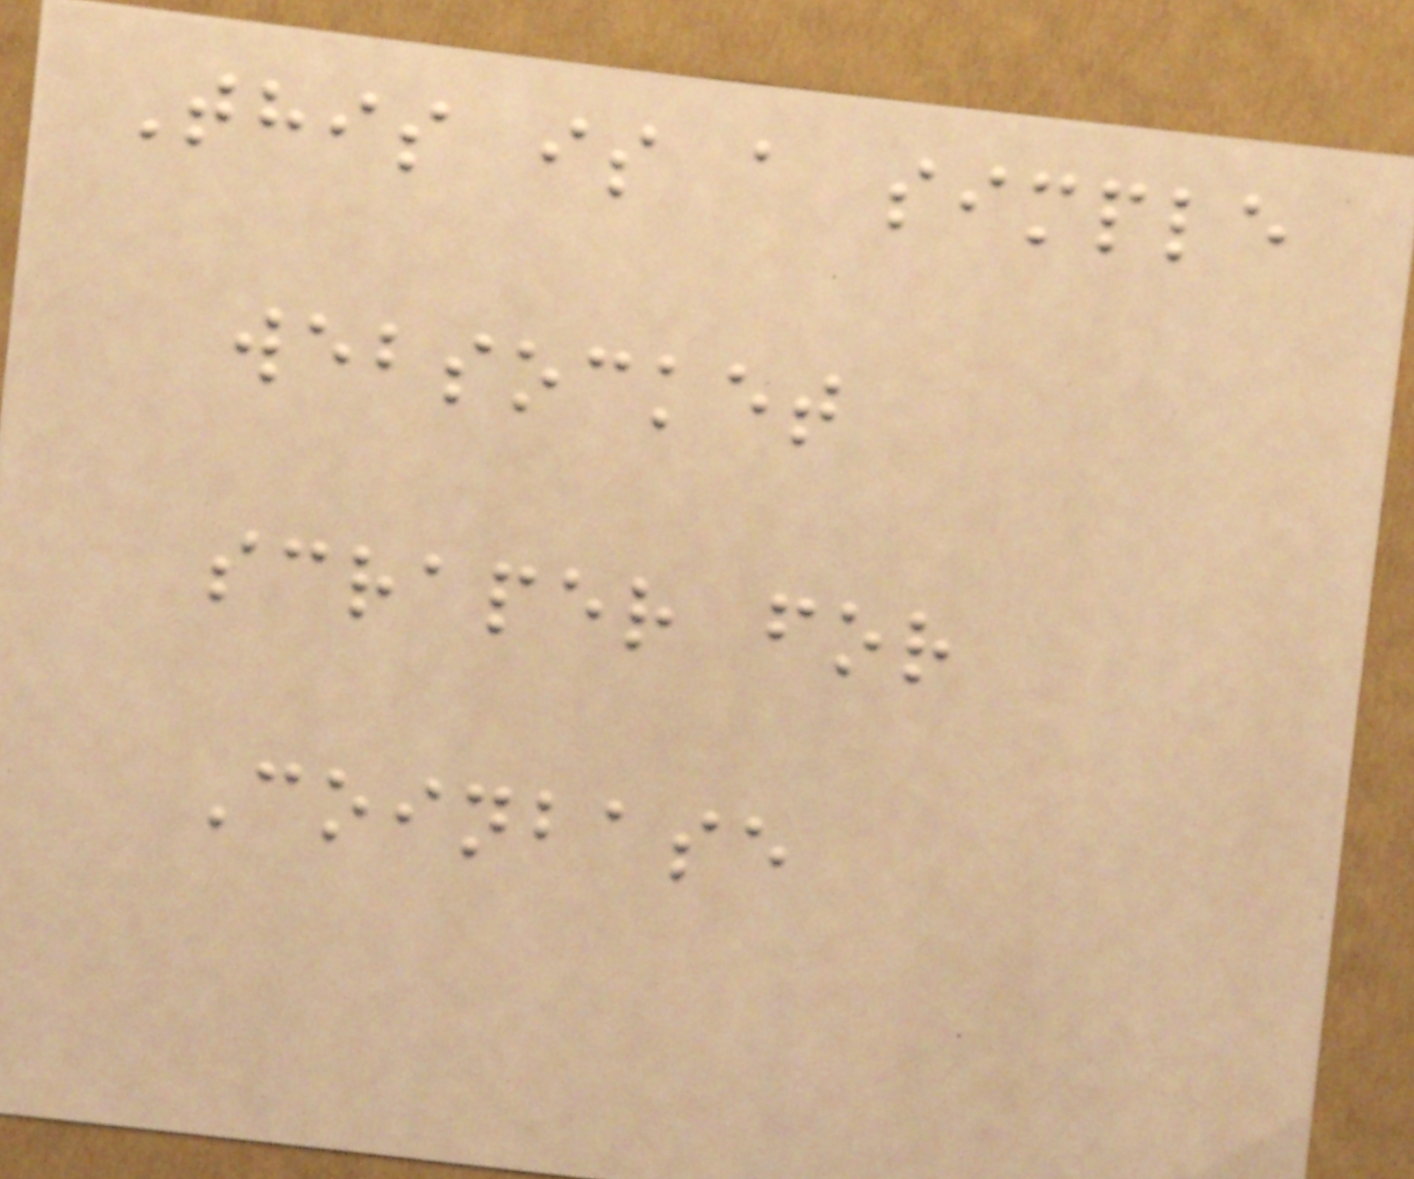This is a simple
websocket
scraper for
Coinbase
